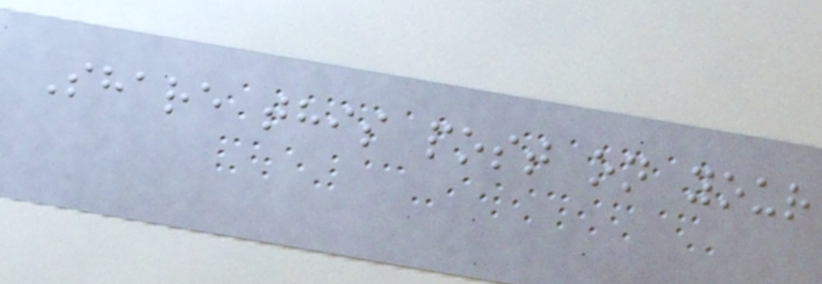Share this post on your
